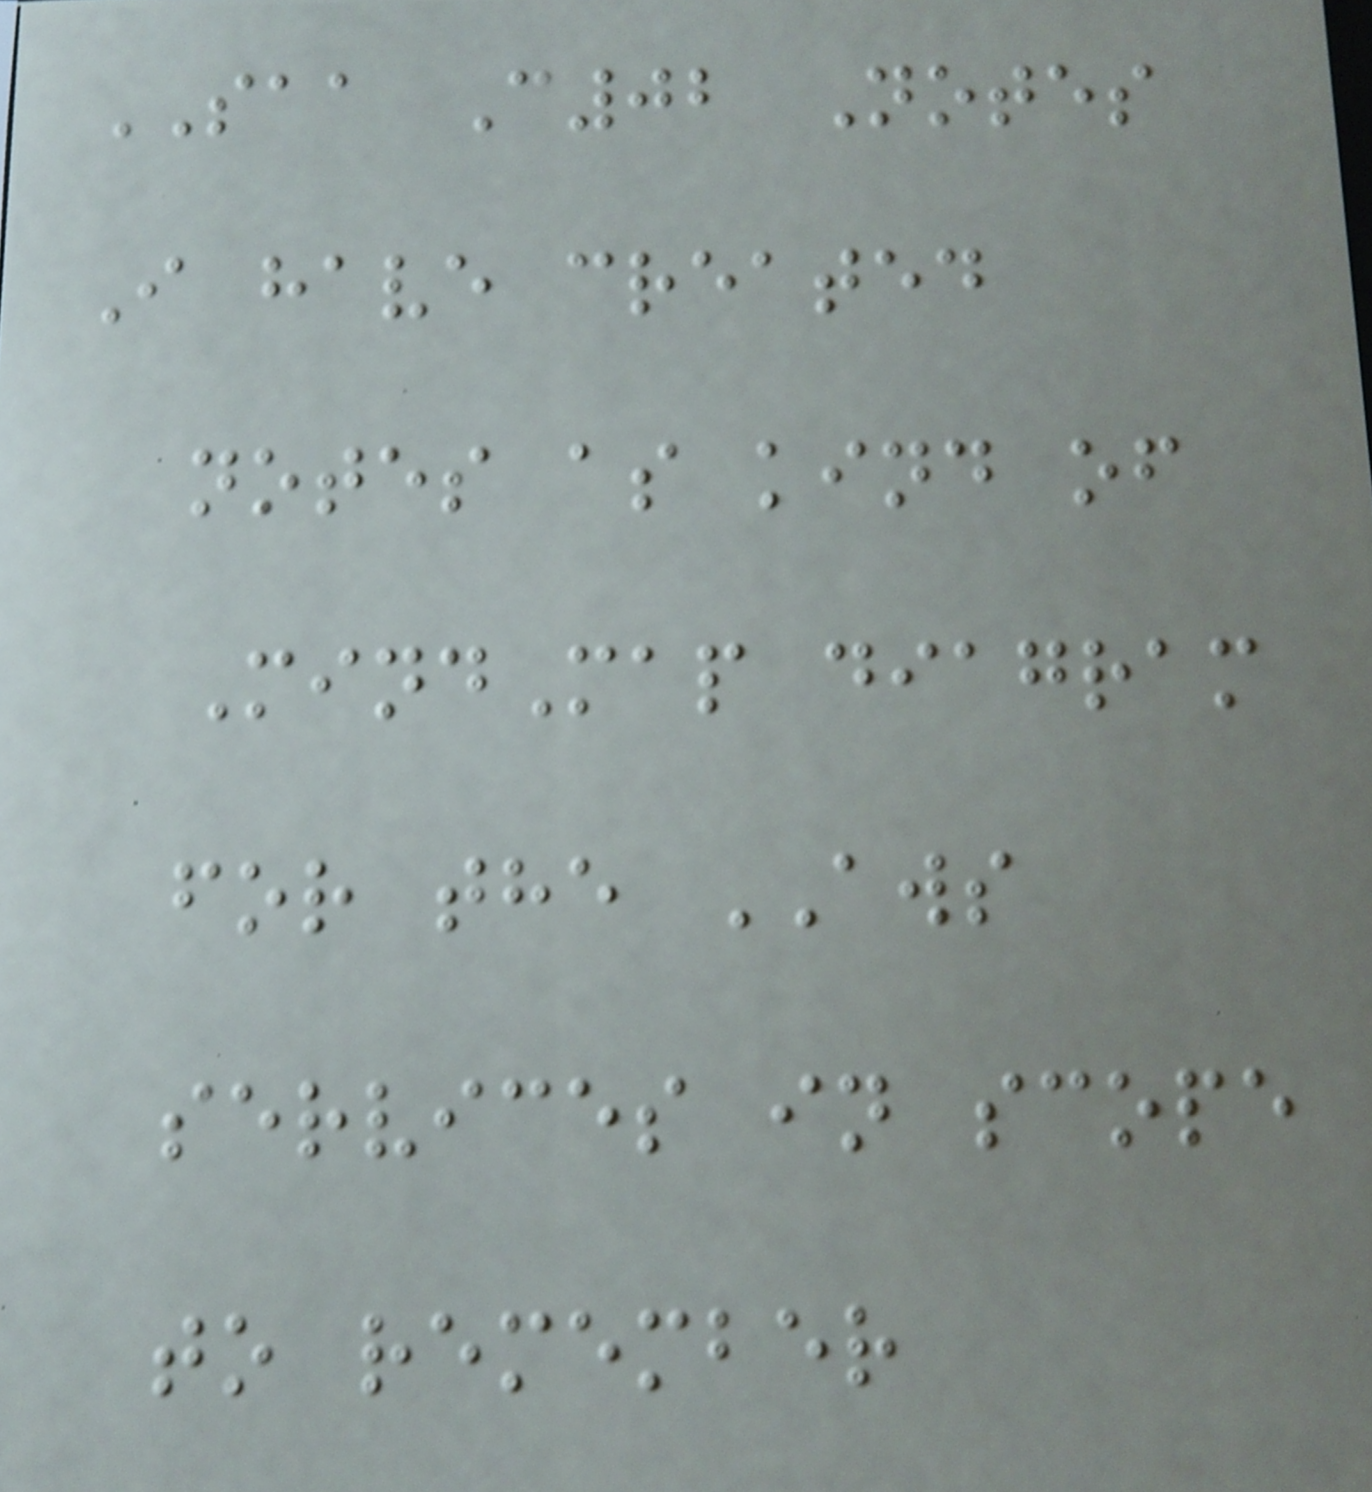SAA C02 Notes
I have created
notes as kind of
MindMap diagram
for the AWS
services in scope
to remember
